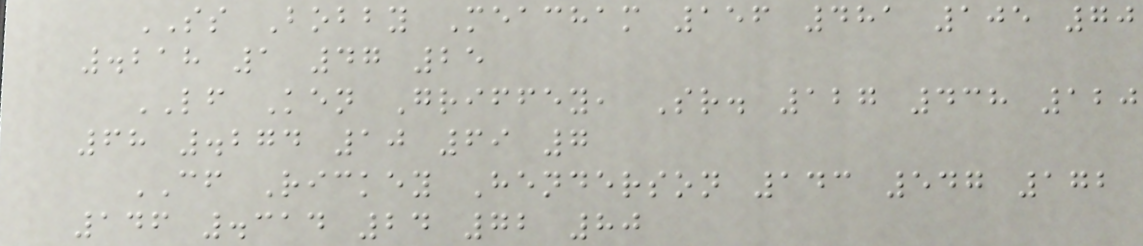SS Bobby Meacham 156 481 105 70
.218 1 47 25
LF Ken Griffey, Sr. 127 438 120
68 .274 10 69 7
CF Rickey Henderson 143 547 172
146 .314 24 72 80
